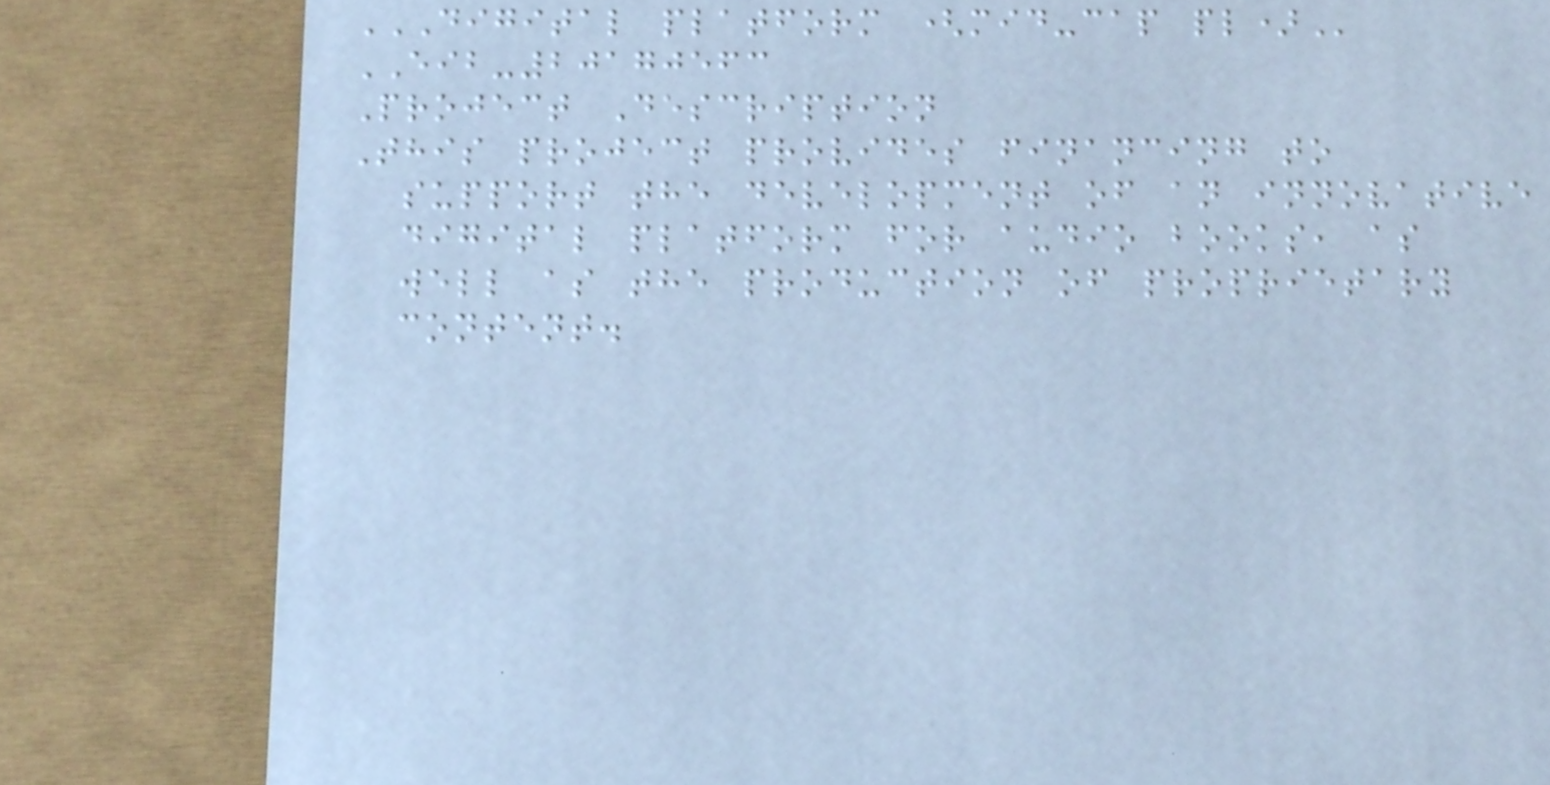DIGITAL PLATFORM (MID-CAP PL)
EIB-20170563
Project Description
This project provides financing to
support the development of an innovative
digital platform for audio books, as
well as the production of proprietary
content.
